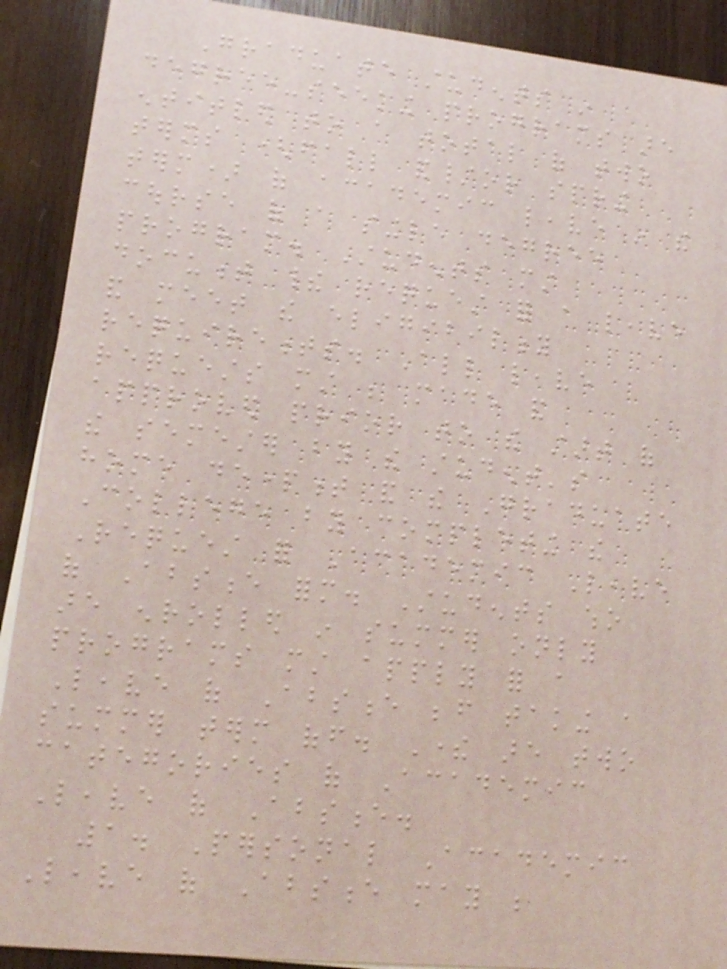Graduate students in
degree-seeking programs are
entitled to a total of two
terms (fall and/or spring
term) of academic leave in the
course of a single degree
program. Students must
document their request for a leave
and meet the eligibility
requirements. All leave
requests must be made and
approved prior to the start of
the semester by the student's
home department and the Graduate
College by completing the
Request for Academic Leave
of Absence form. Students who
are enrolled in summer only
programs must apply for a
Leave of Absence before taking a
summer term off. There are two
categories of Academic
Leave of Absence.
1. Personal Academic
Leave of Absence may be
